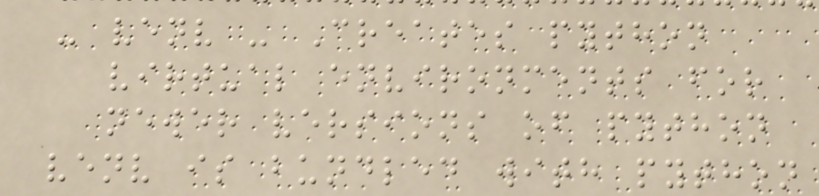- venv - Creates python
virtual environments for
newer versions of python
venv is bundled with python
